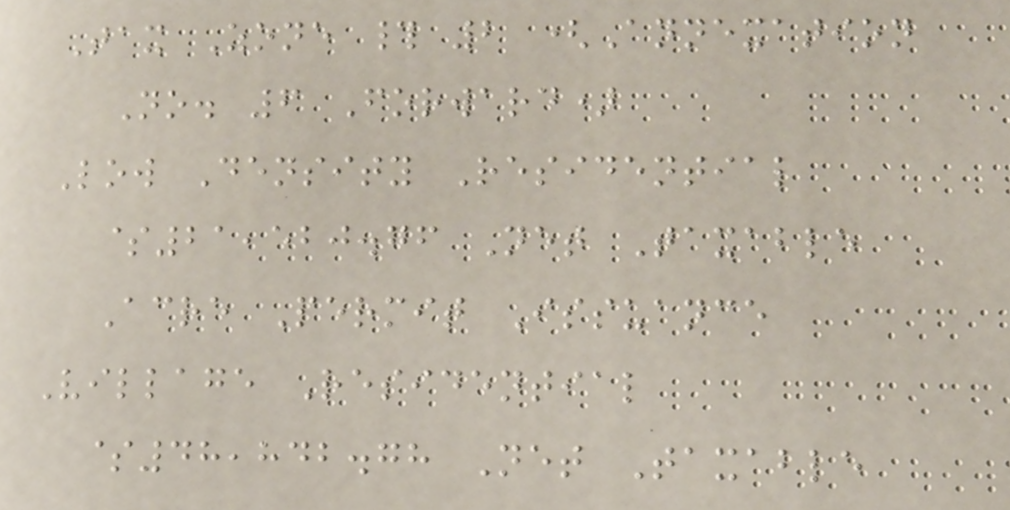Tax Zone # 2 (Annexation
No. 6 Forward)
Low Density Residential
$21,520.76 Net Taxable
Acre Permit Issuance
Village Residential
$48,842.78 Net Taxable
